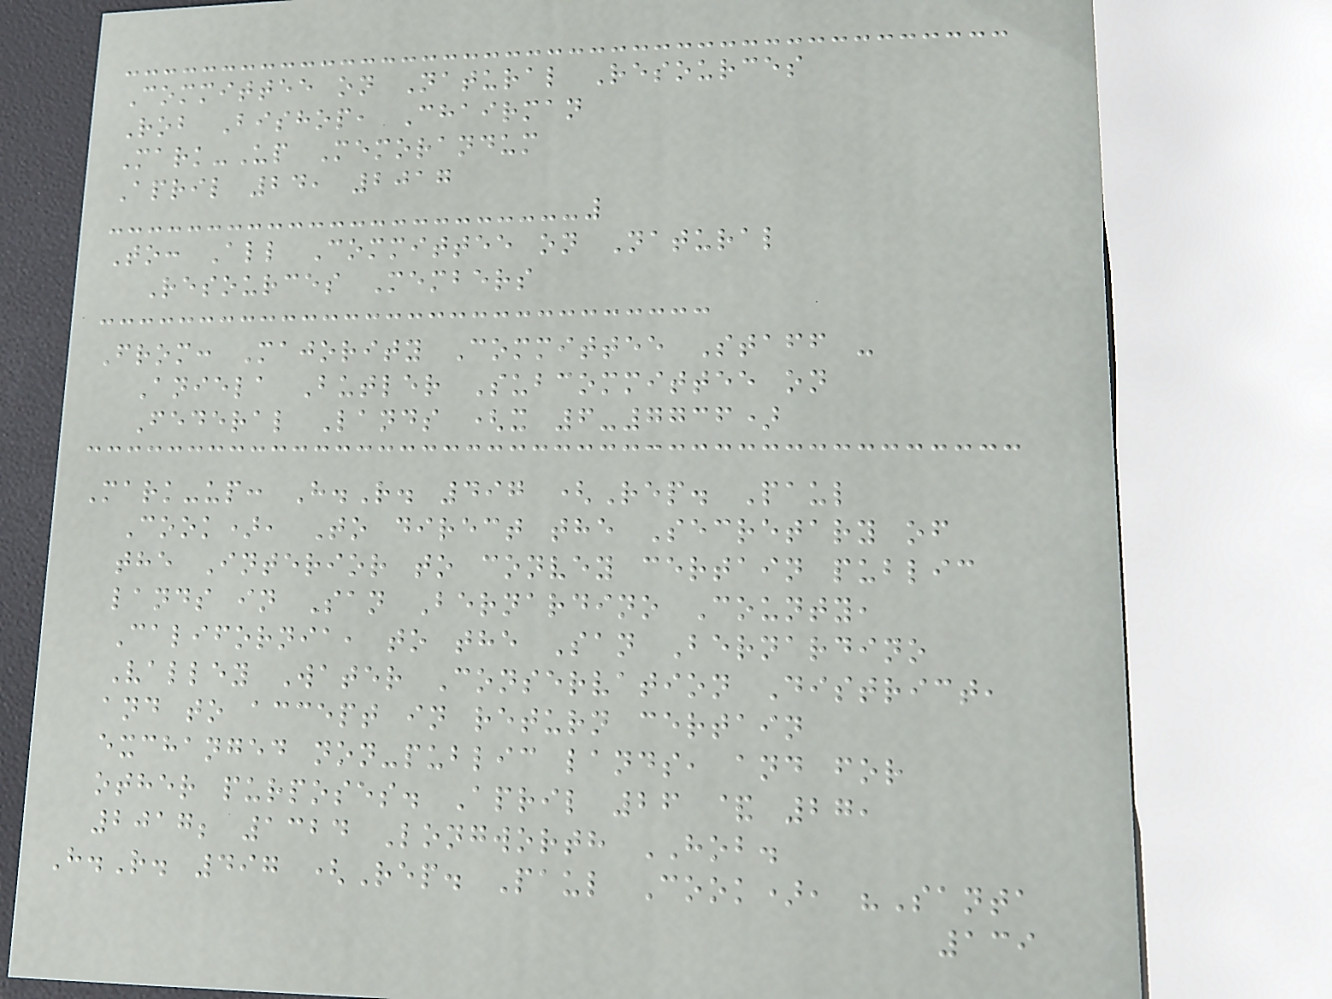Committee on Natural Resources
Rob Bishop, Chairman
Mark-Up Memorandum
April 24, 2017
To: All Committee on Natural
Resources Members
From: Majority Committee Staff -
Aniela Butler Subcommittee on
Federal Lands (x 6-7736)
Mark-up: H.R. 497 (Rep. Paul
Cook), To direct the Secretary of
the Interior to convey certain public
lands in San Bernardino County,
California, to the San Bernardino
Valley Water Conservation District,
and to accept in return certain
exchanged non-public lands, and for
other purposes. April 26 & 27,
2017; 1324 Longworth HOB.
H.R. 497 (Rep. Paul Cook), "Santa
139
